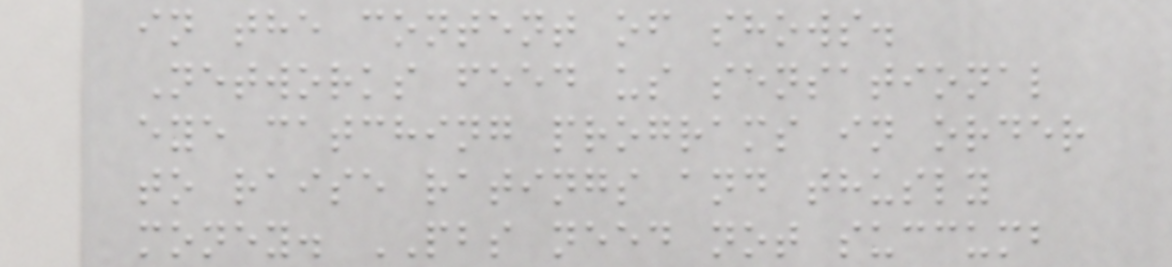in the content of shows.
Networks feed us sensational
eye catching programs in order
to raise ratings and thusly
money. PBS need not succumb
